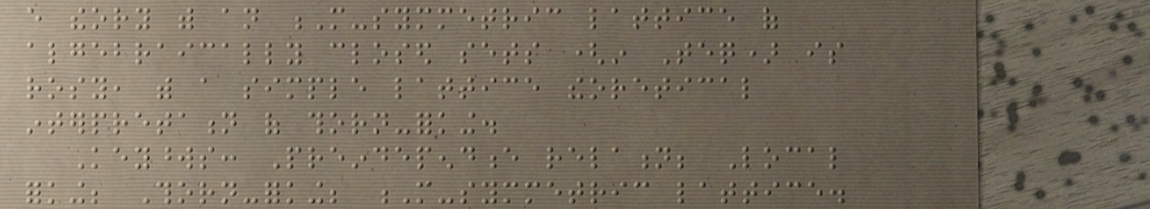every theory with an M-symmetric lattice of
algebraically closed sets (in Teq) is
rosy, with a simple lattice theoretical
interpretation of thorn-forking.
Keywords: Preindependence relation; Local
forking; Thorn-forking; M-symmetric lattice.
